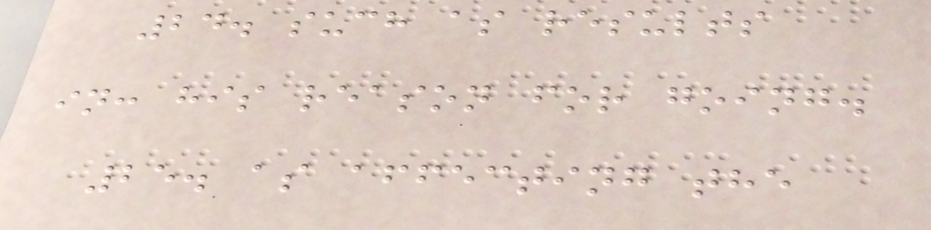24. such as results
in: his reason for going.
25. as affecting the
